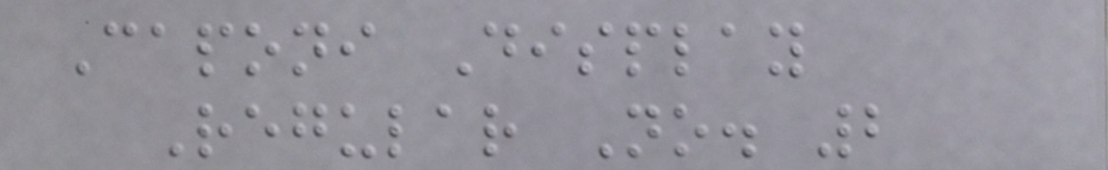Caponi Display
Regular No. 2
